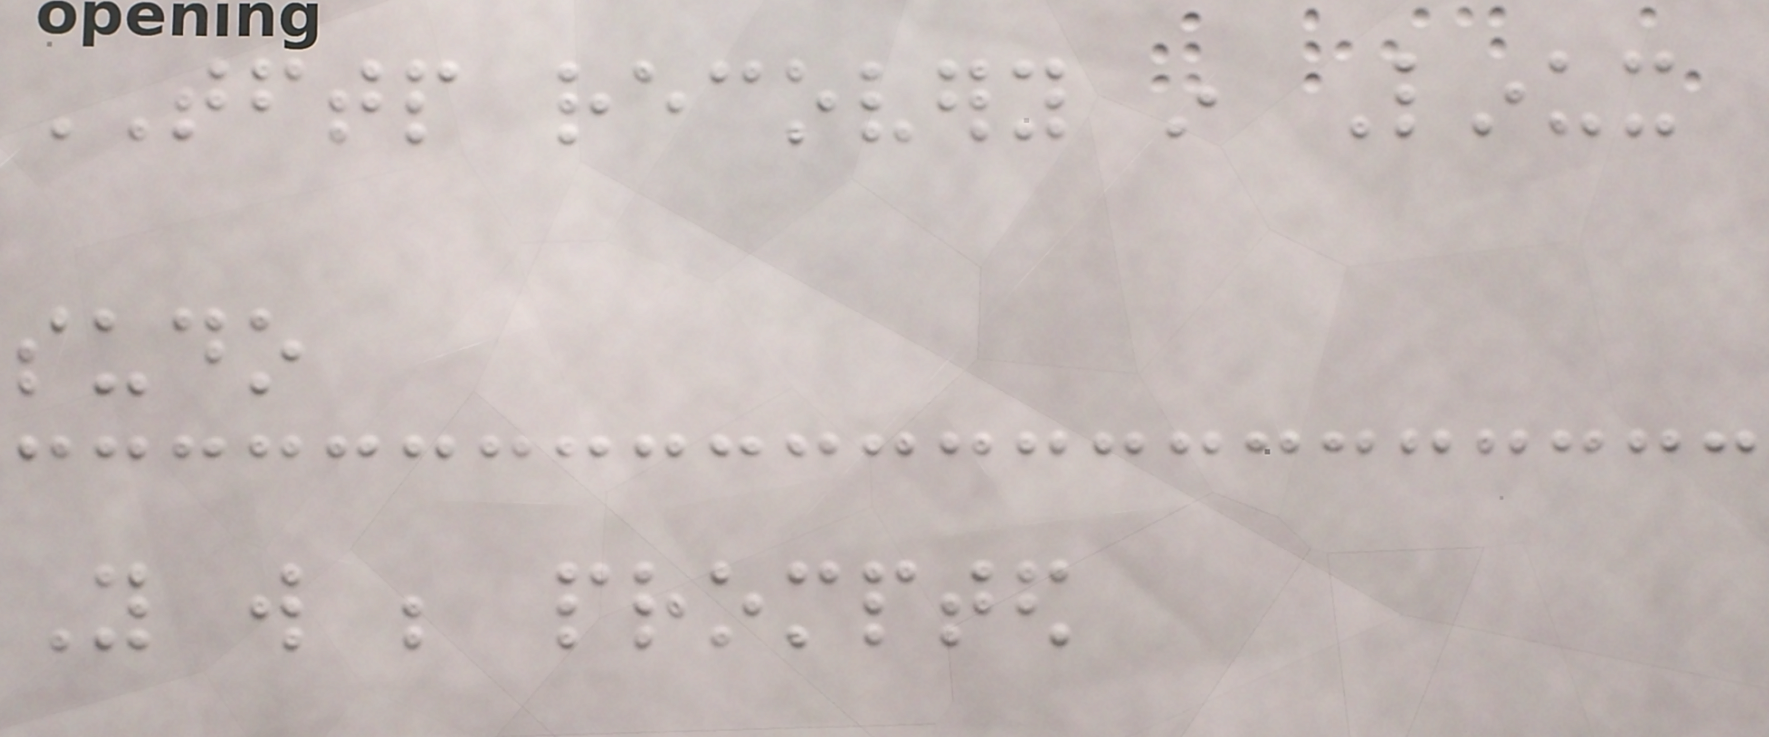TFTP recovery in Linux
sudo
You will be prompted
